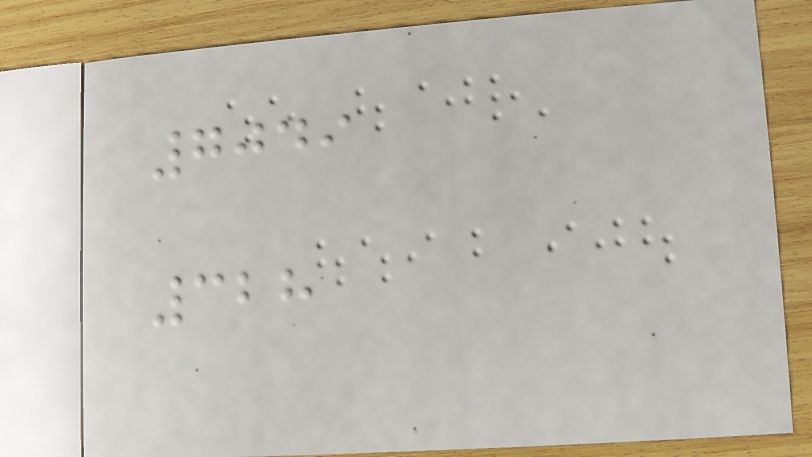7049
328
